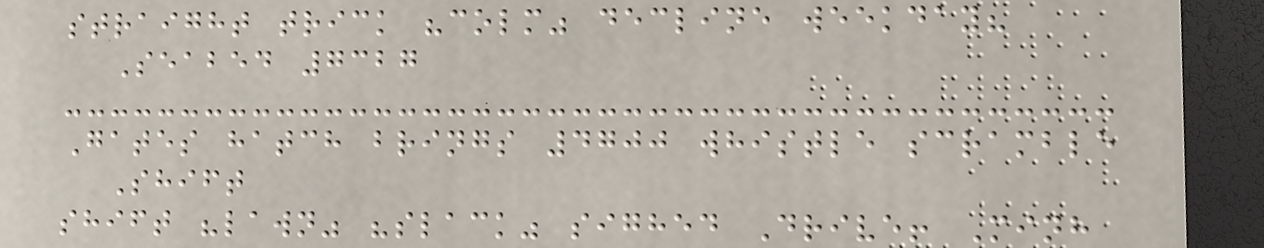straight trick "colm" decline weekday?
Seabed 7327
Gates hatch brings 4700 whistle scramble
Shift
shift "lawn" "slack" sighed Drive! Minh
